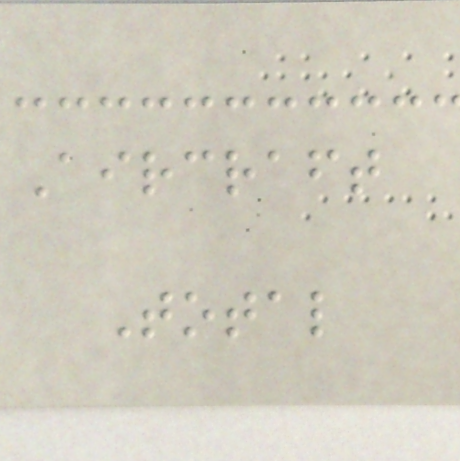Aircraft
Total
